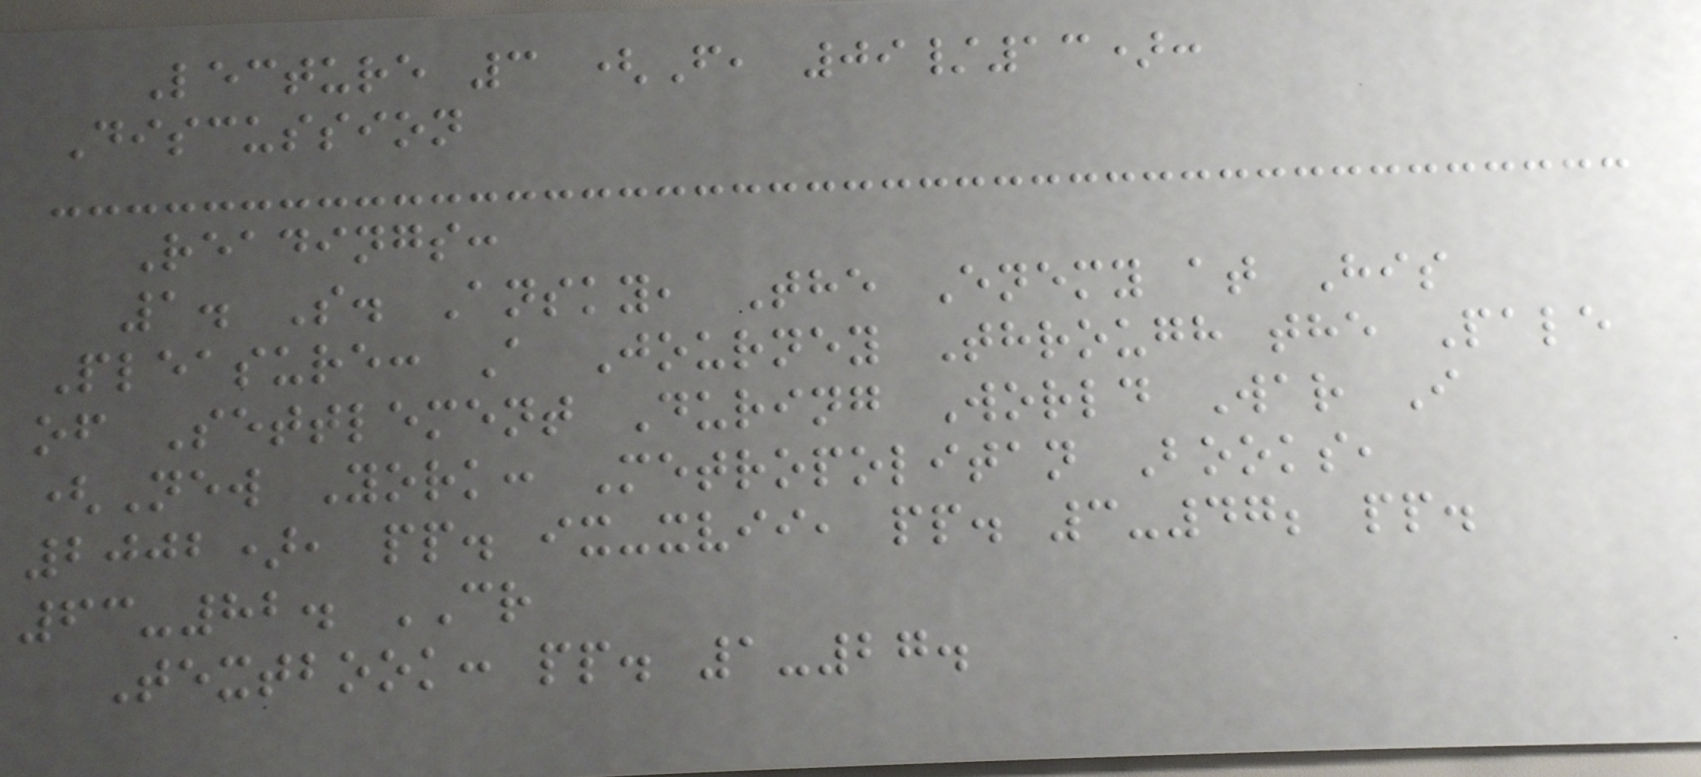Lecture 3 (F, 09/13):
Discussion
Readings:
1. S. Ansky, The Enemy at His
Pleasure: A Journey Through the Pale
of Settlement During World War I
(New York: Metropolitan Books,
2002), pp. ix-xvii, pp. 3-47; pp.
63-82. CR
Textbook: pp. 1-27.
